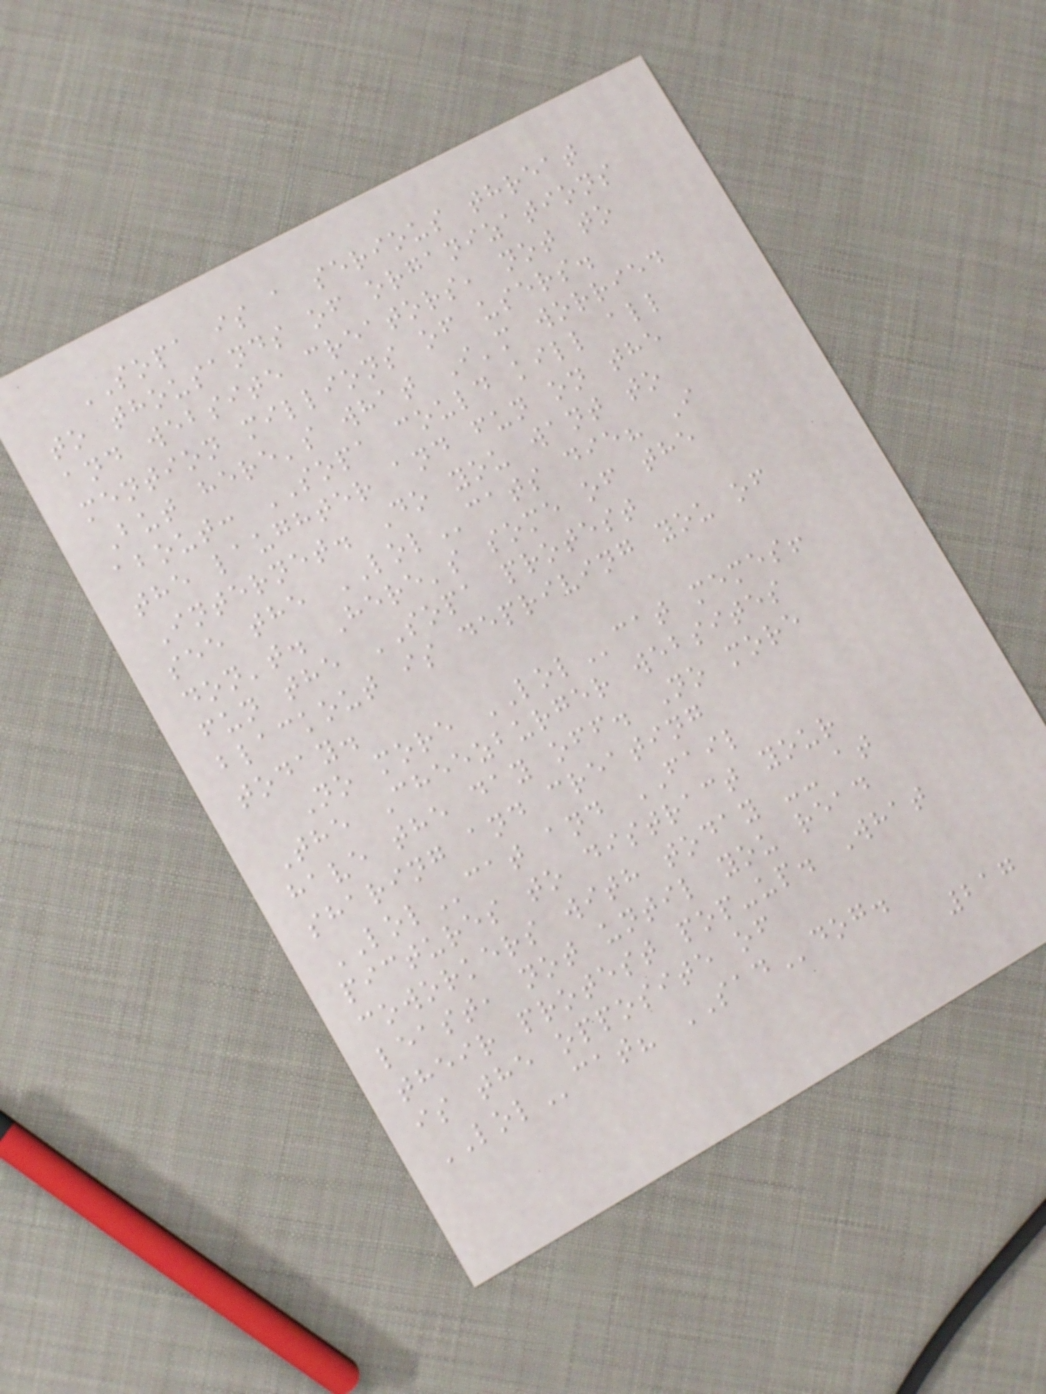SOPA is a serious threat
to thousands of organizations
and website creators, not to
mention millions of users.
But here's what I'm worried
about: SOPA could kill all
the laughter and fun on the
Internet. Do you want to
see the LOLcats die? I
don't. Here's some of the
fun the SOPA protest
blackout is depriving you of
today.
No more LOLcat memes!
The Cheezburger websites
have the day off. No more
sharing and creating
LOLcat and FAIL
pictures to distract your
coworkers with today -- at
least, not until you read
their protest pop-up. What
is the opposite of
LOLcat? SADdog.
217
